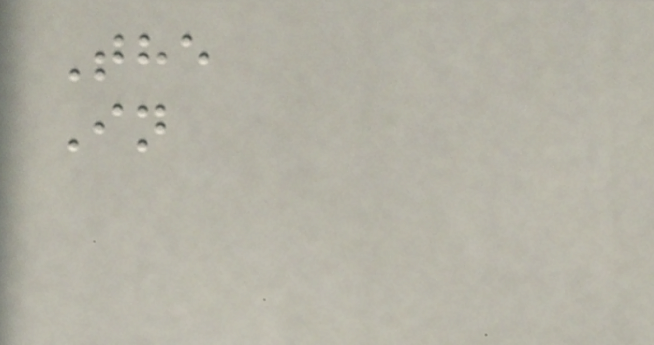The
In
